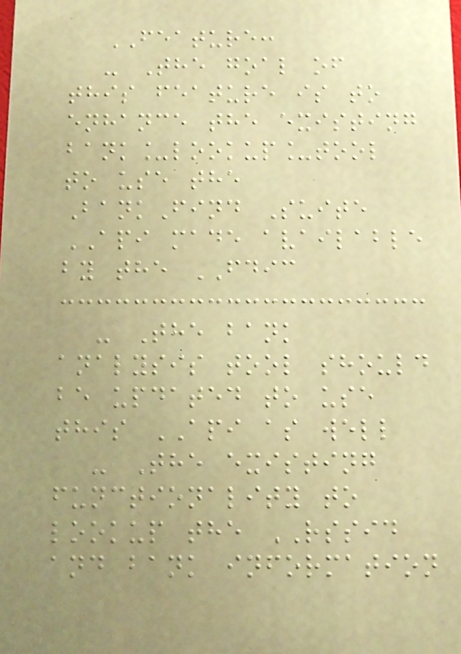FEATURE:
- The goal of
this feature is to
enhance the existing
bank_lookup_tool
to use the
BankFind Suite
API made available
by the FDIC
- The bank
analysis tool should
be updated to use
this API as well
- The existing
functionality to
lookup the RSSID
and bank information
